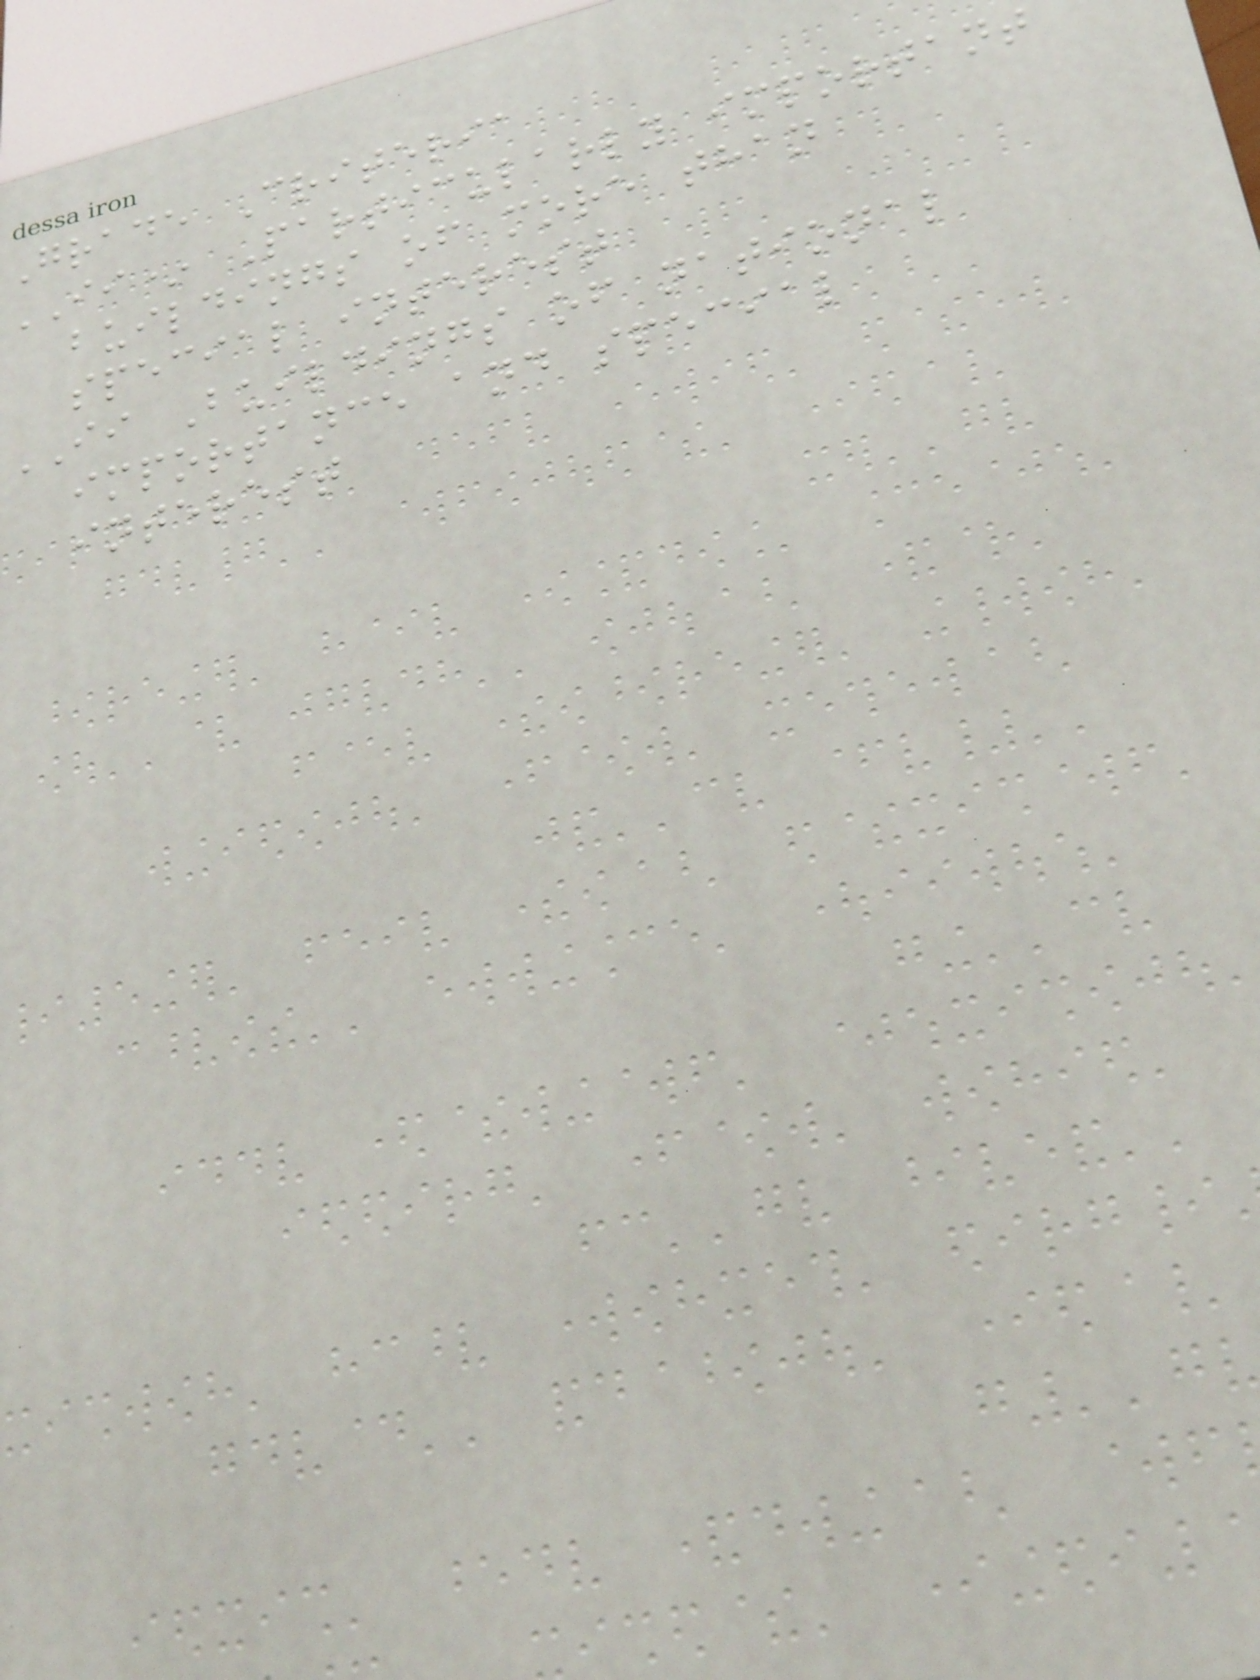Grade Criteria
II* Particularly important
buildings of more than
special interest
II Buildings of national
importance and special
interest
